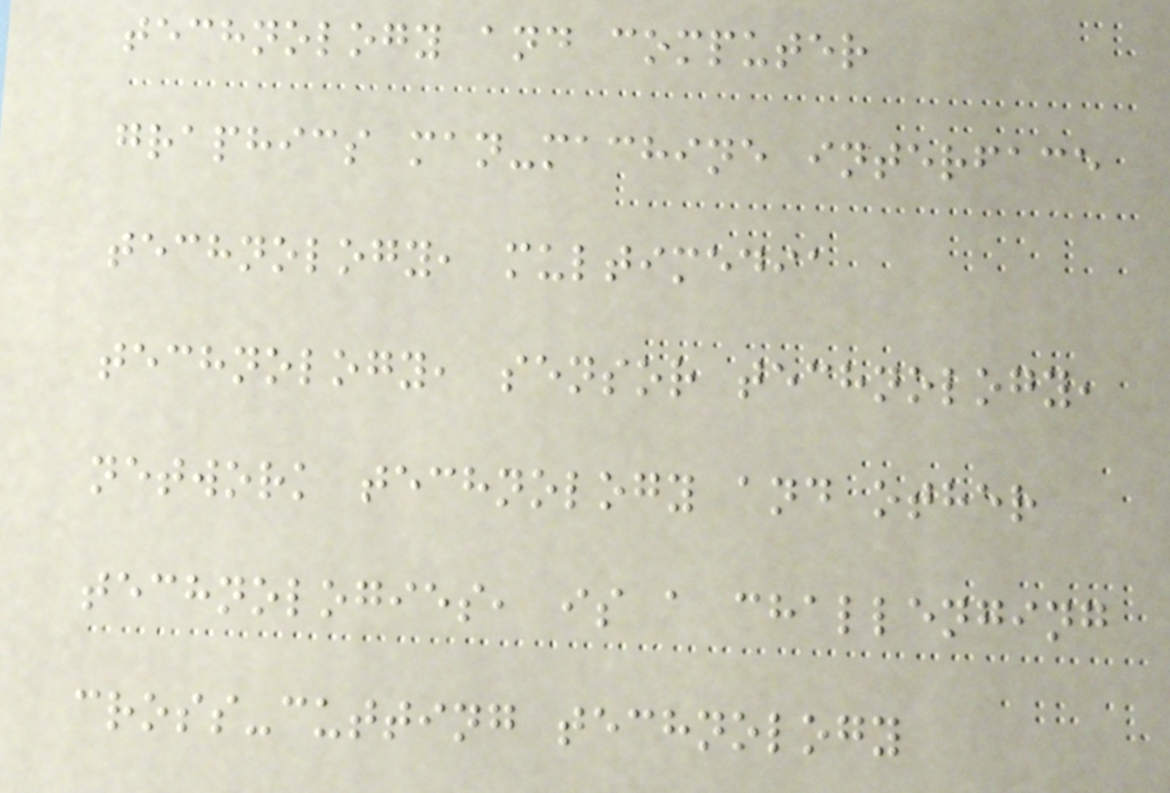technology and computer
graphics man-machine interface
technology, multimedia
technology, sensor technology,
network technology and other
technologies, is a challenging
cross-cutting technology
